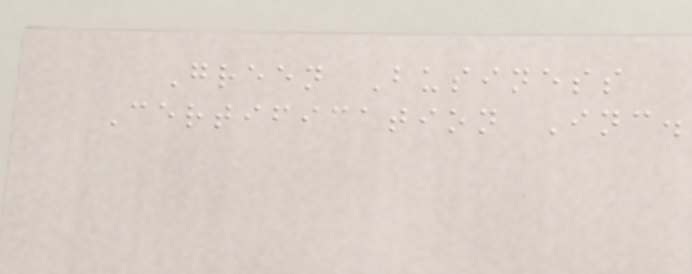Green Business
Certification Inc.
